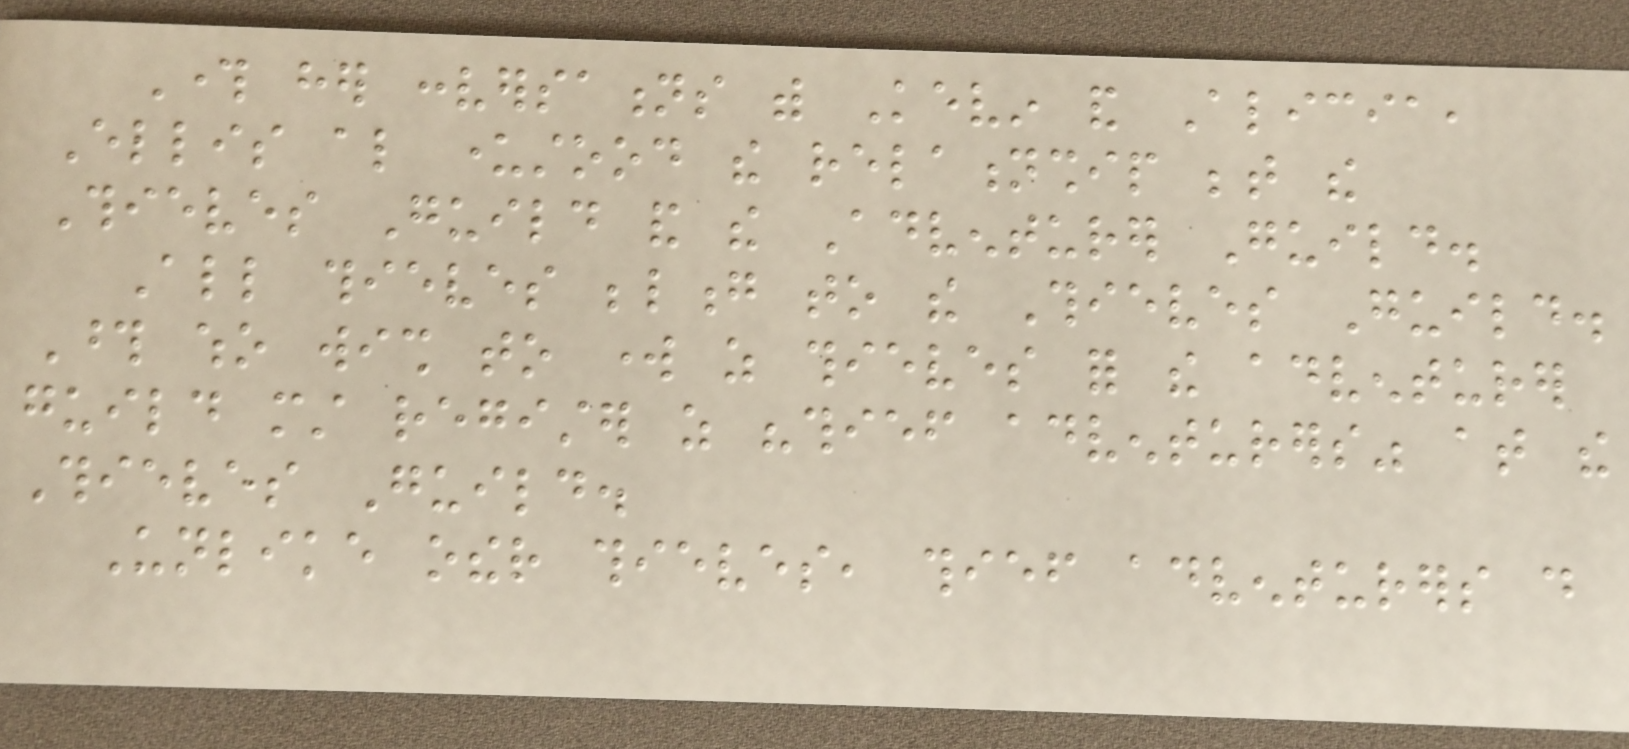Through her conversations with Kevin and Alicia,
Ellis also understood the relationship between the
Thieves Guild and the Adventurer Guild.
All thieves belong to the Thieves Guild.
Those who wish to work as thieves for the adventurer
guild must register as "thief adventurers" at the
Thieves Guild.
Unlike other thieves, thief adventurers do
